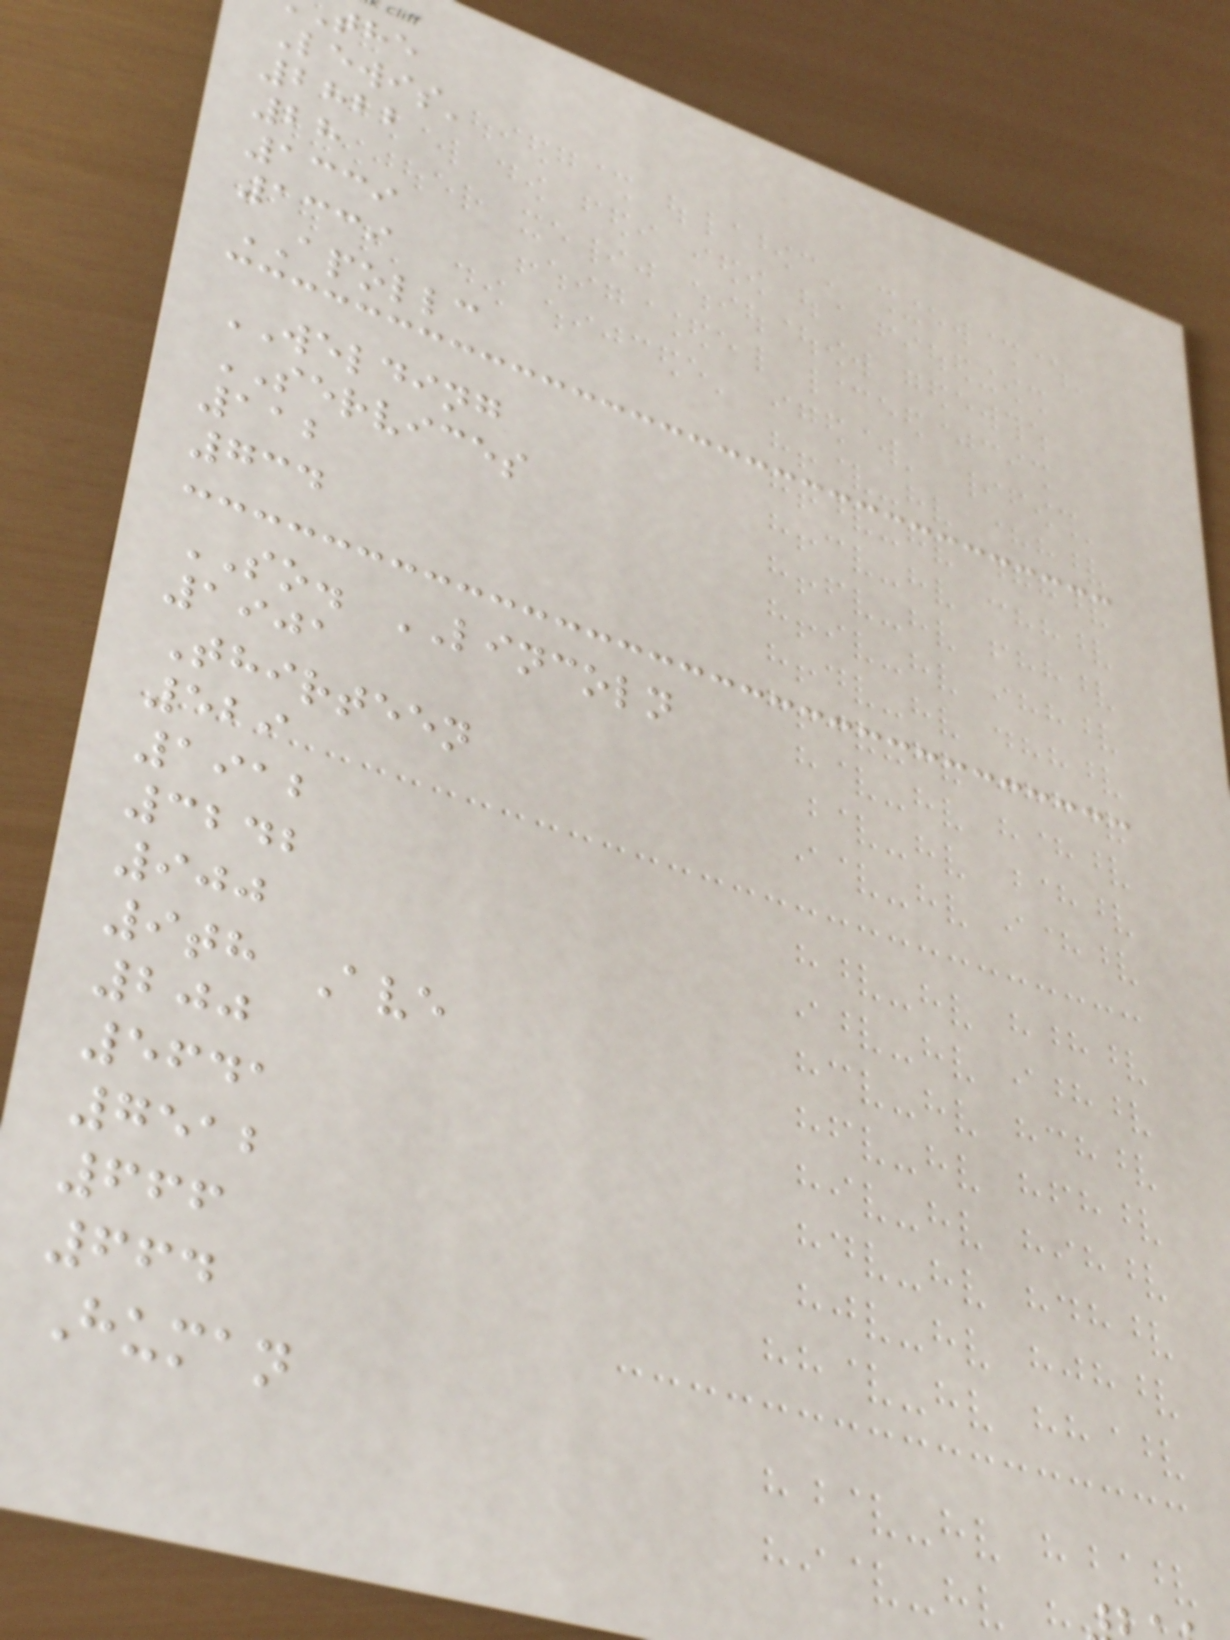Lewis'
2822
28
1339
1339
APOLLC
WELDING
SERVICES
112
734
SO. LINCOLN
1901
Thirteen
529
1912
3242
900
9th Ave
200
5641
7512
666
664
Human
